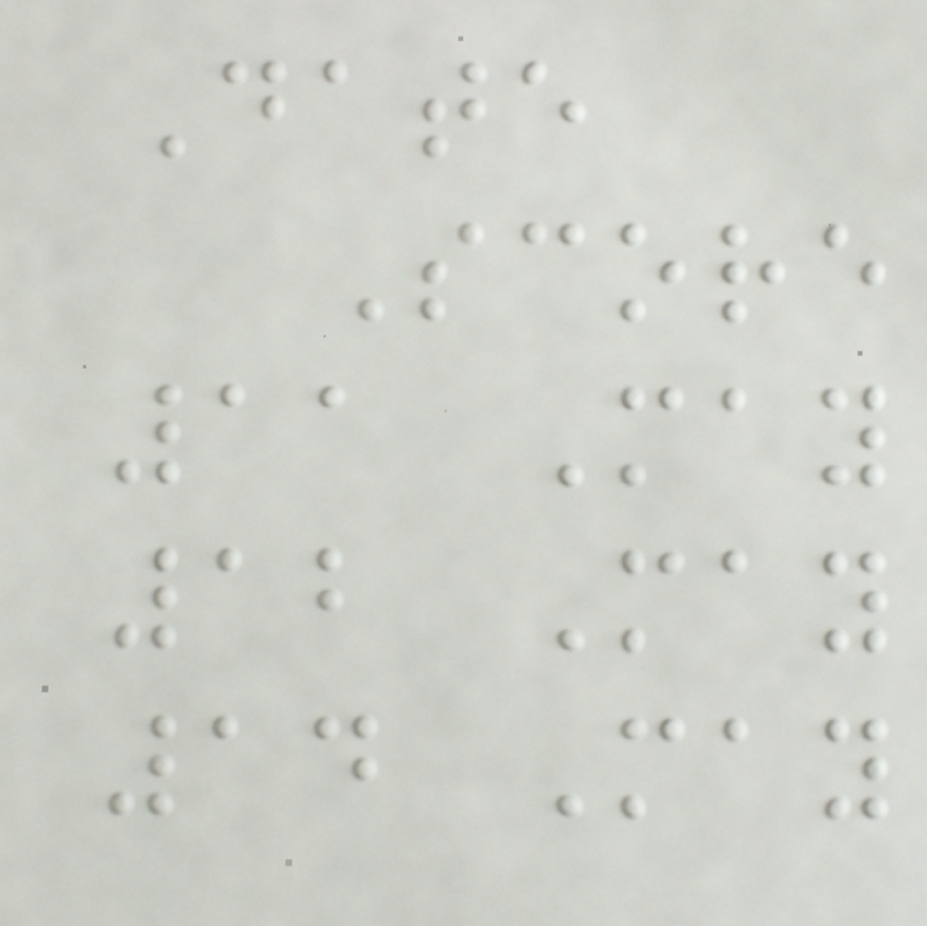Date
Score
11 May
12 May
14 May
